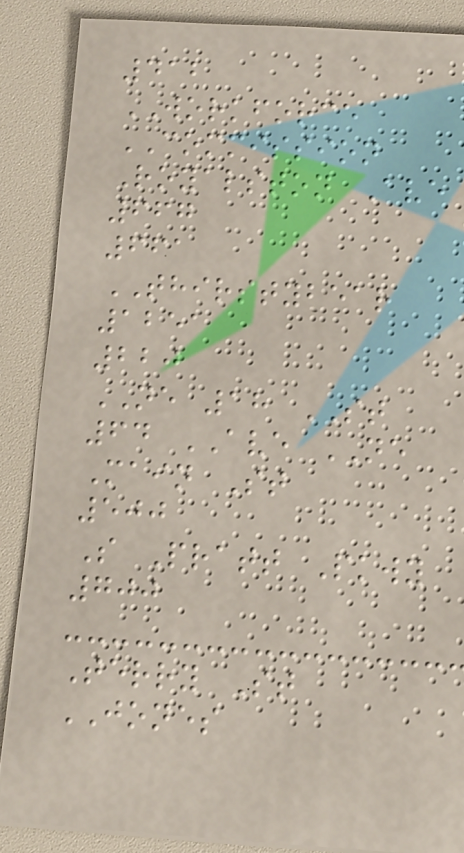412
WORKFORCE
COMMISSION
Royalston Ave
667
661
THIRSTYBEAR
1251
220
NE 18 ST
64 AVE NE
Main St
500
S Pratt Pkwy
700
Terry St
JONES
